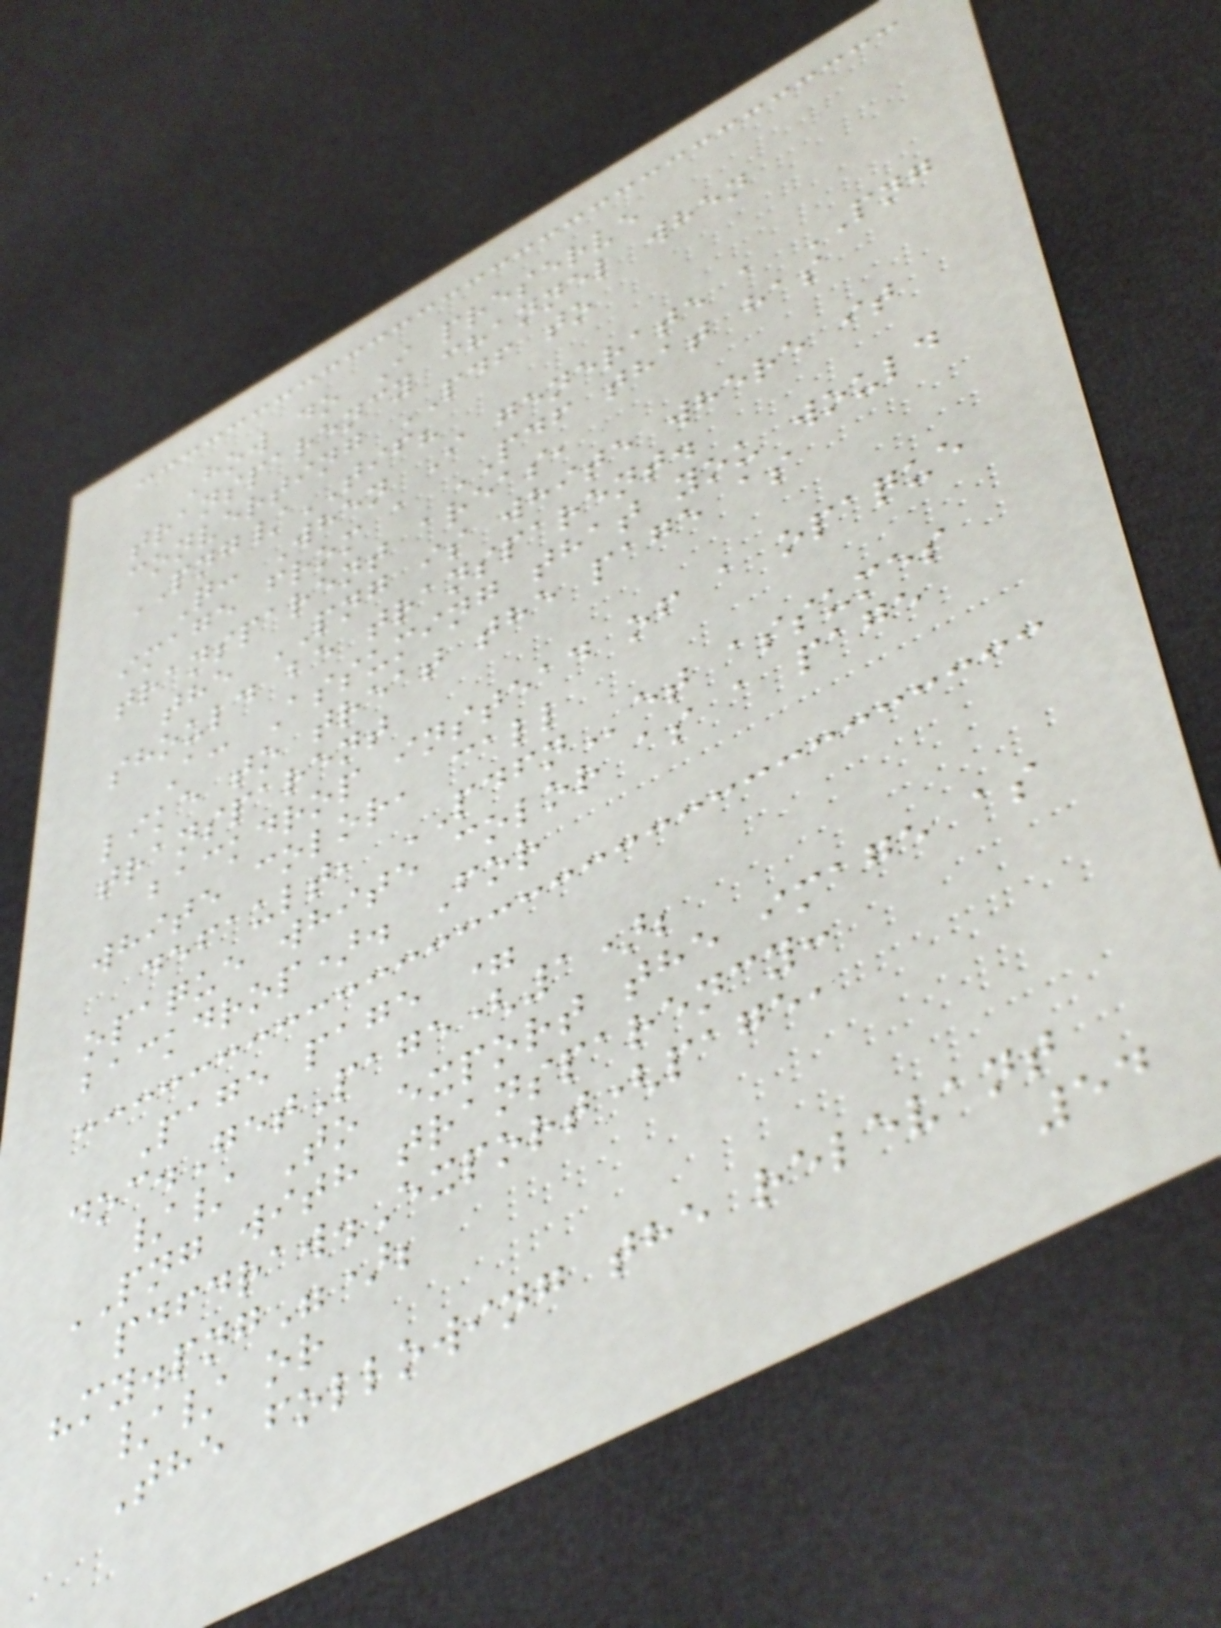How do I preserve
transparency channel when
converting PDF to
PNG/TIF?
Q: When I generate a PNG
image from a PDF that has
transparent areas,
the PNG is white where it
should be transparent.
A: Assuming that you would
like to treat the page as
transparent
backdrop instead of a opaque
white color, call
default, PDFNet assumes
opaque white color as a page
backdrop). For
Page page =
doc.GetPage(1);
// To export the image as
PNG with transparency:
pdfdraw.Export(page,
"my.png");
// or
The following the relevant
54
